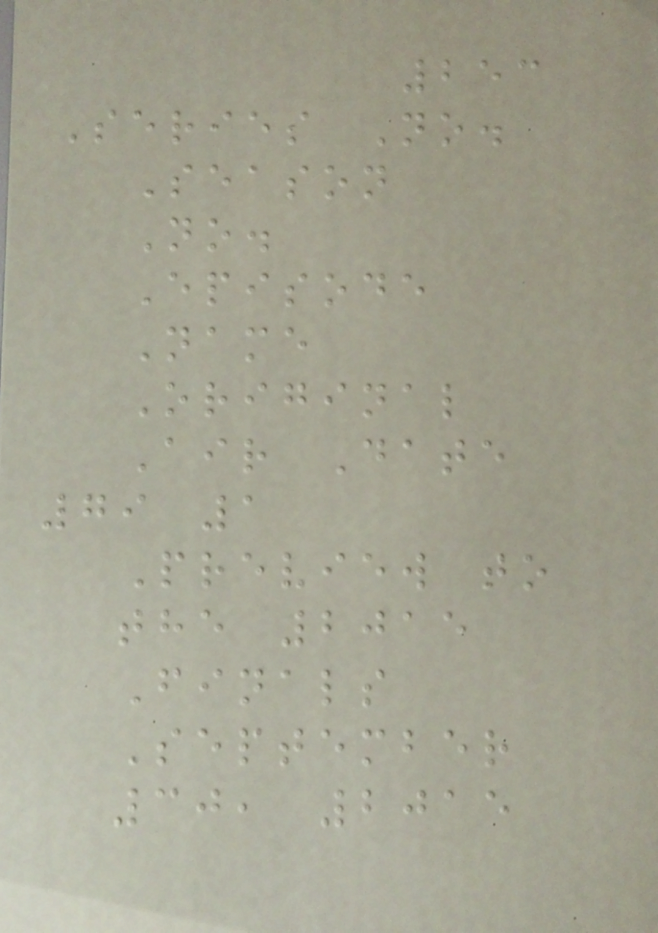253
Series No.
Season
No.
Episode
Name
Original
Air Date
79 1
Preview to
the 2015
Finals
September
30, 2015
